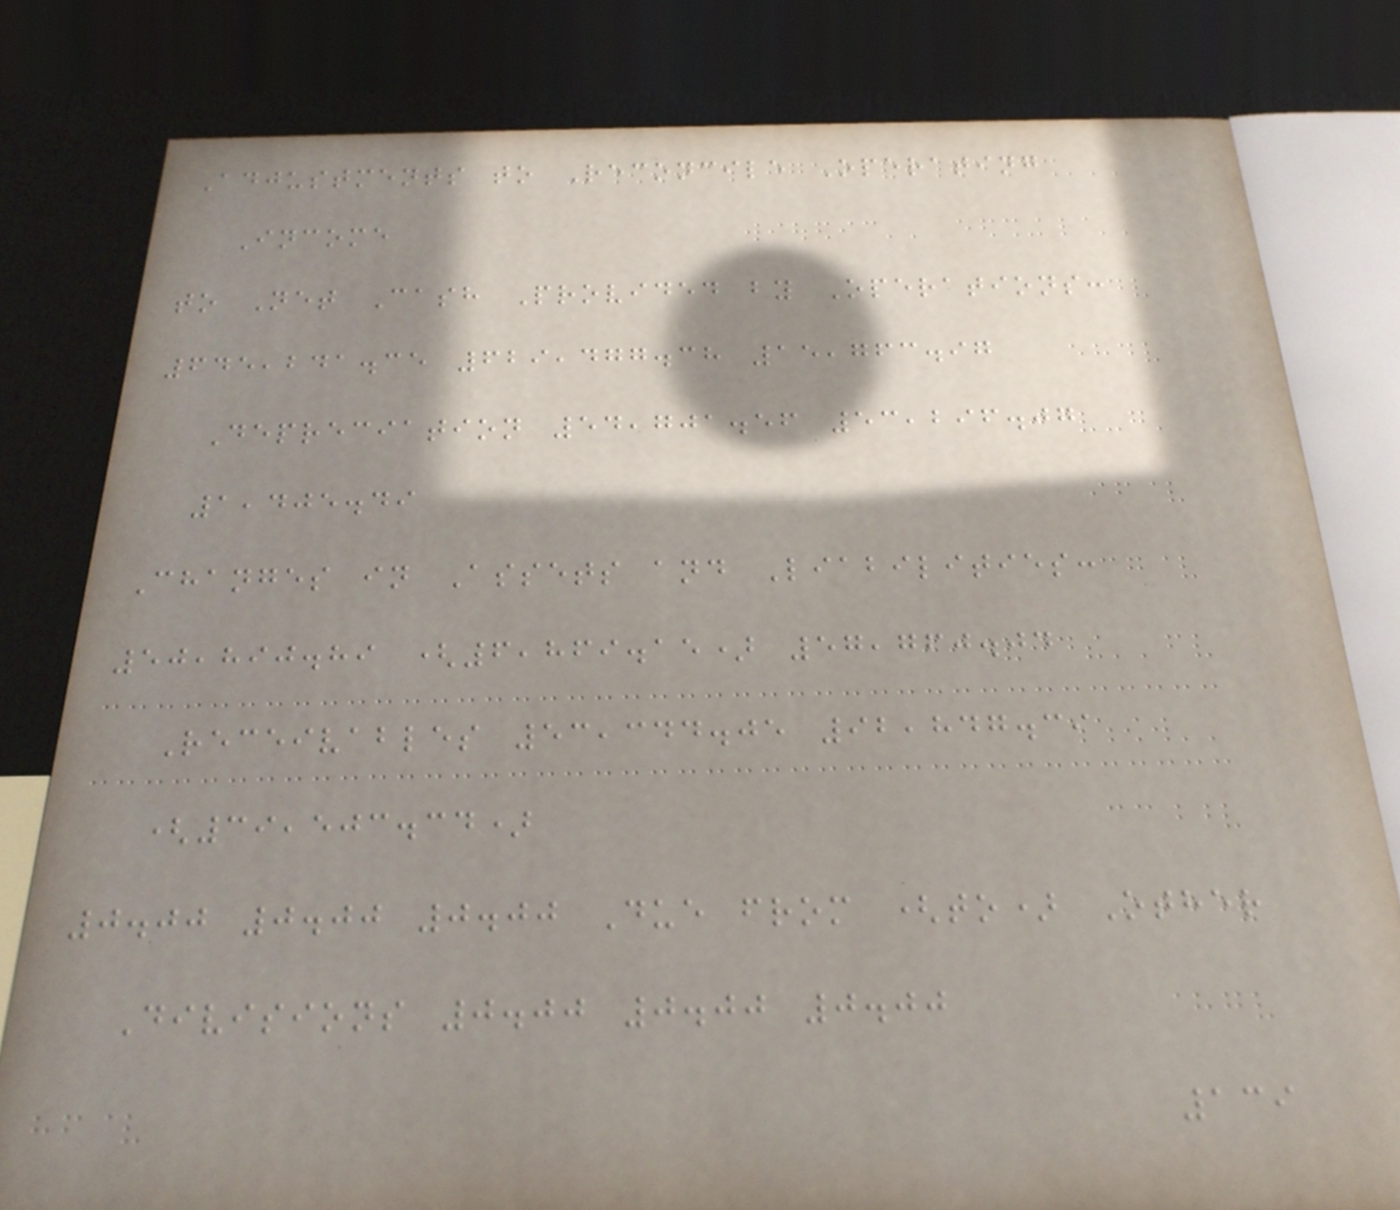Adjustments to Reconcile Operating
Income
to Net Cash Provided by Operations:
645,241.35 629,477.38 15,763.97
Depreciation 54,701.56 53,296.07
1,405.49
Changes in Assets and Liabilities:
50,890.89 (6,869.15) 57,760.04
Receivables 53,344.05 92,847.39
(39,503.34)
0.00 0.00 0.00 Due from (to) Other
Divisions 0.00 0.00 0.00
139
